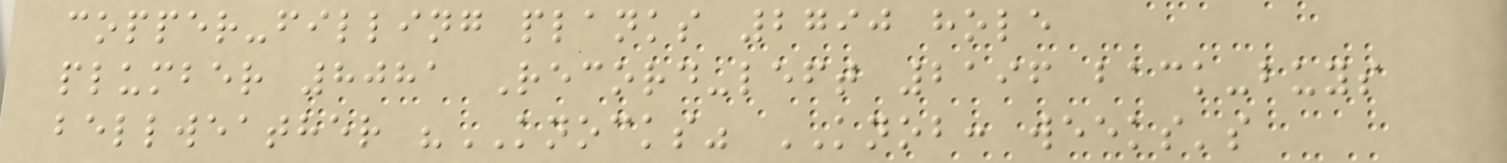copper-filling planks 2790 hole
plumber 8081 Record-left 2196 back-buys
bellweather "KNOCKS" KNOB: weeks's
